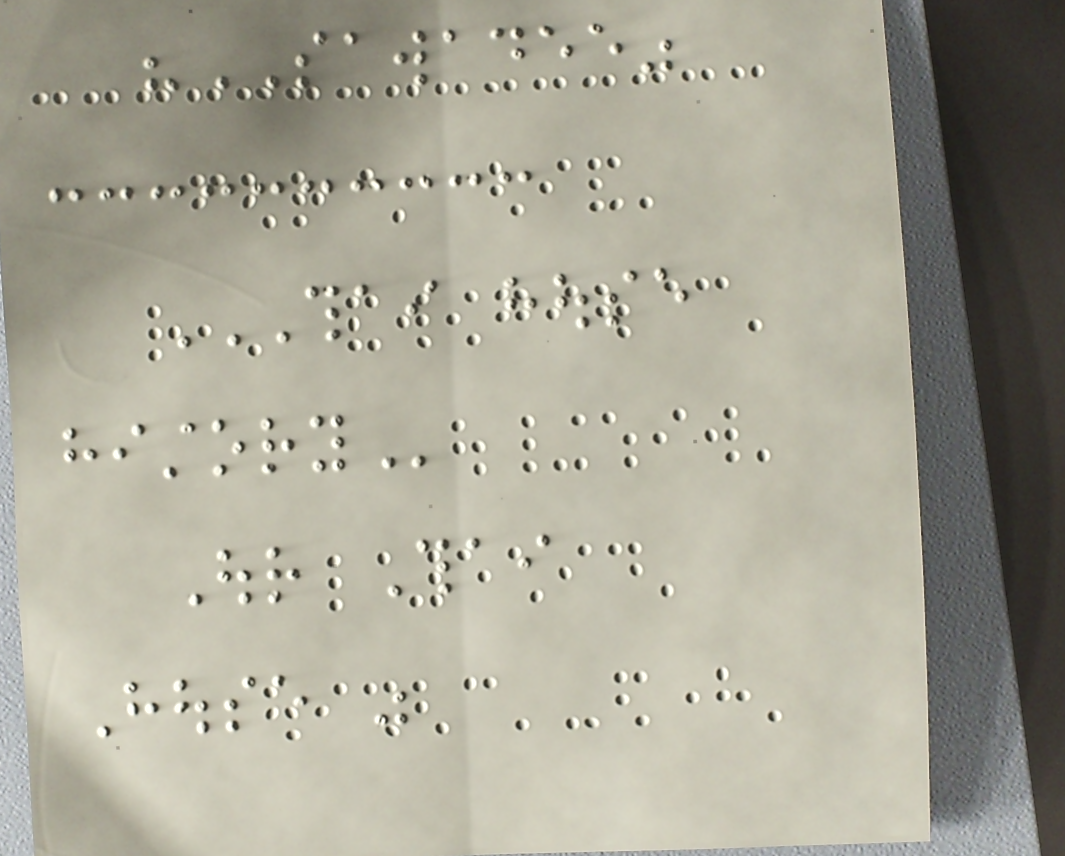"SAWADEE"
THAI HOUSE
HISTORY
Our Thai
House was
